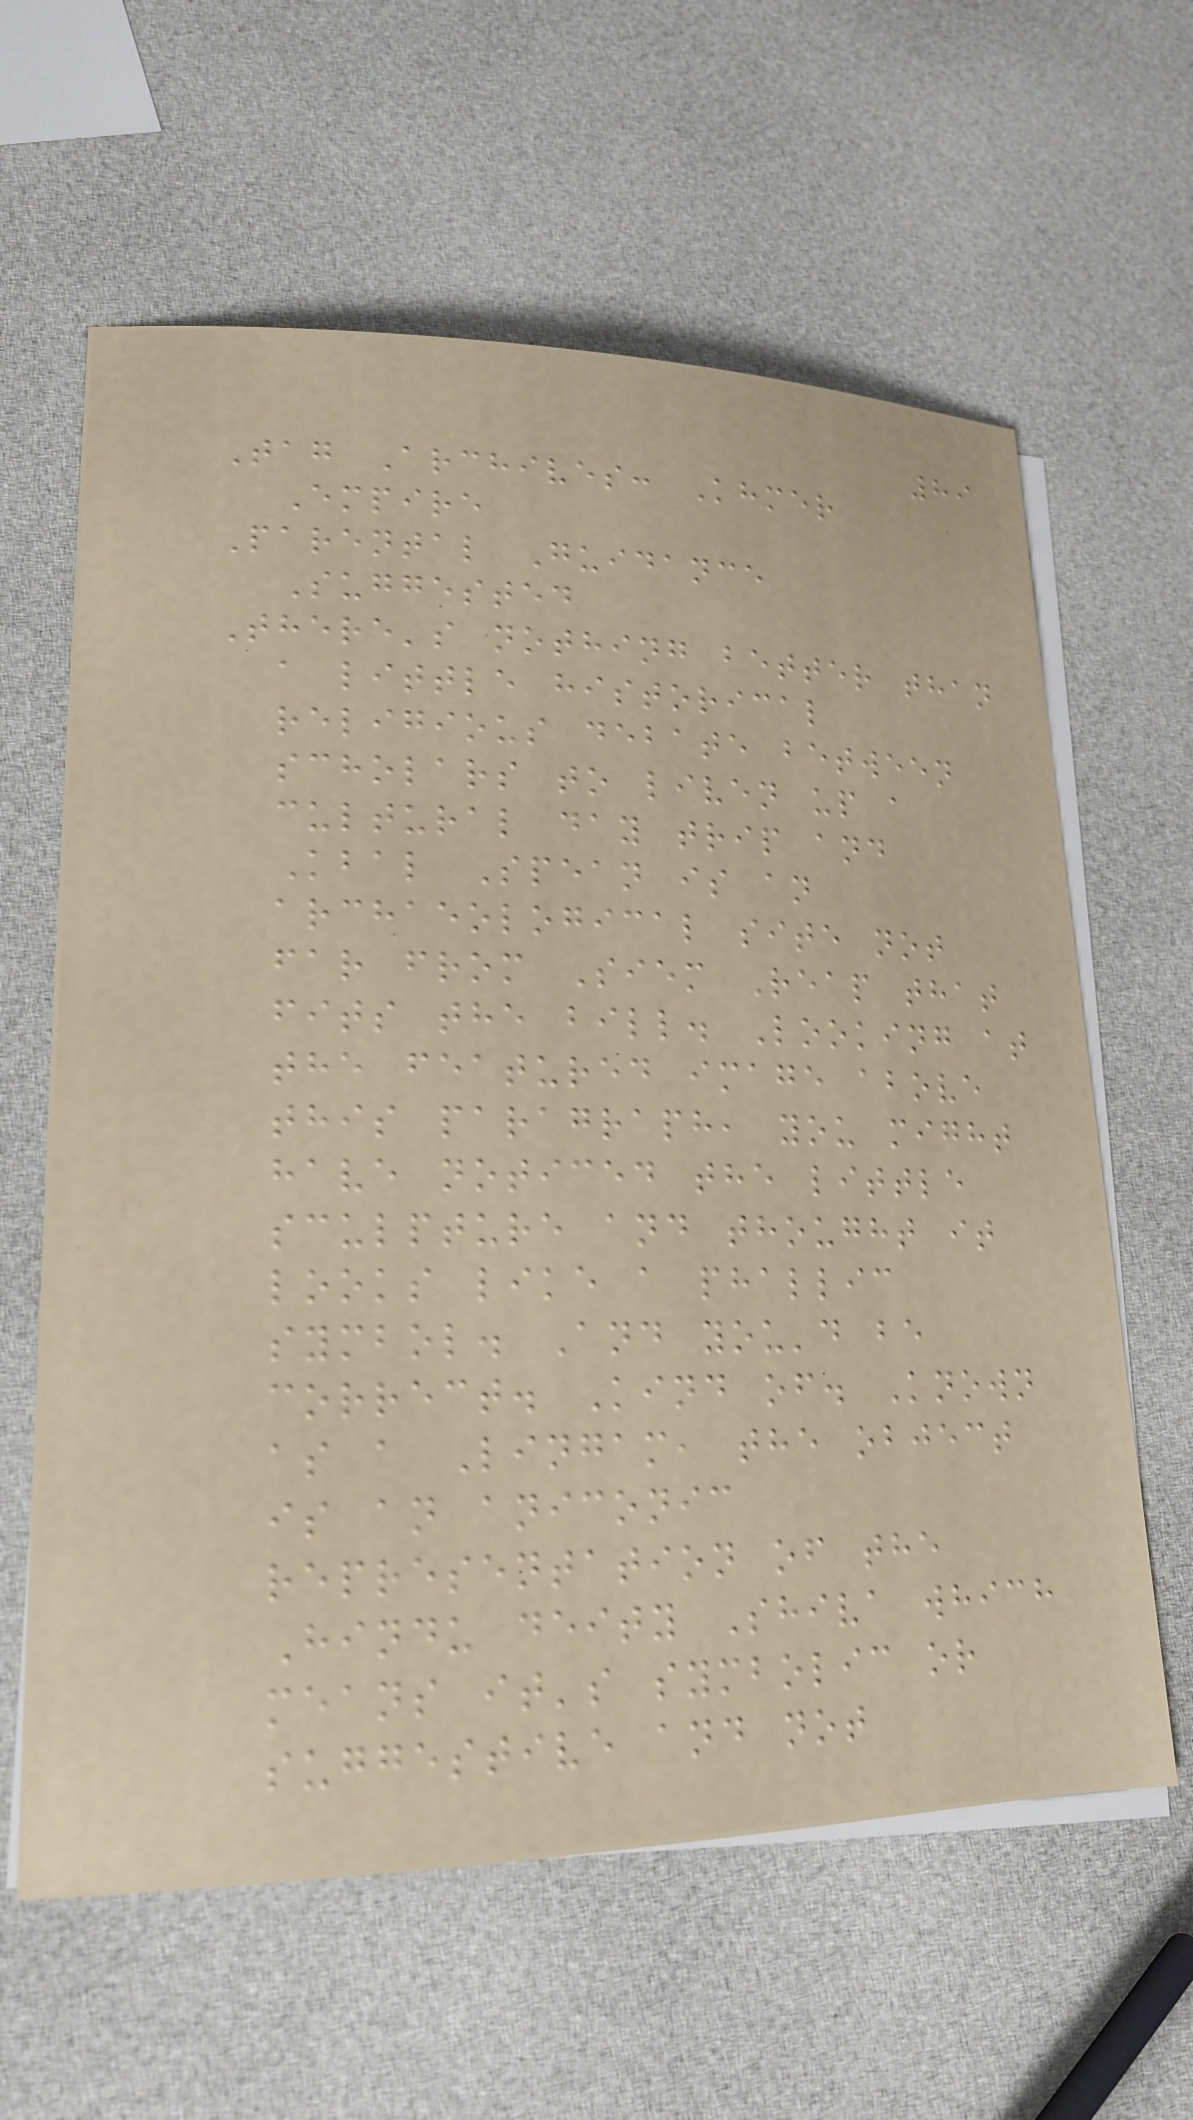89
Tag Archives: Khmer
Empire
Parental Guidance
Suggested
There's nothing better than
a little historical
religious debate between
scholars to liven up a
cultural day trip and
Kbal Spean is an
archaeological site not
far from Siem Reap that
fits the bill. Looking at
the featured image above
this paragraph, you might
have noticed the little
sculpture and thought it
looks like a phallic
symbol. And you'd be
correct. Kind of. Known
as a Lingam, the object
is an aniconic
representation of the
Hindu deity Shiva which
means it's symbolic or
suggestive and not
